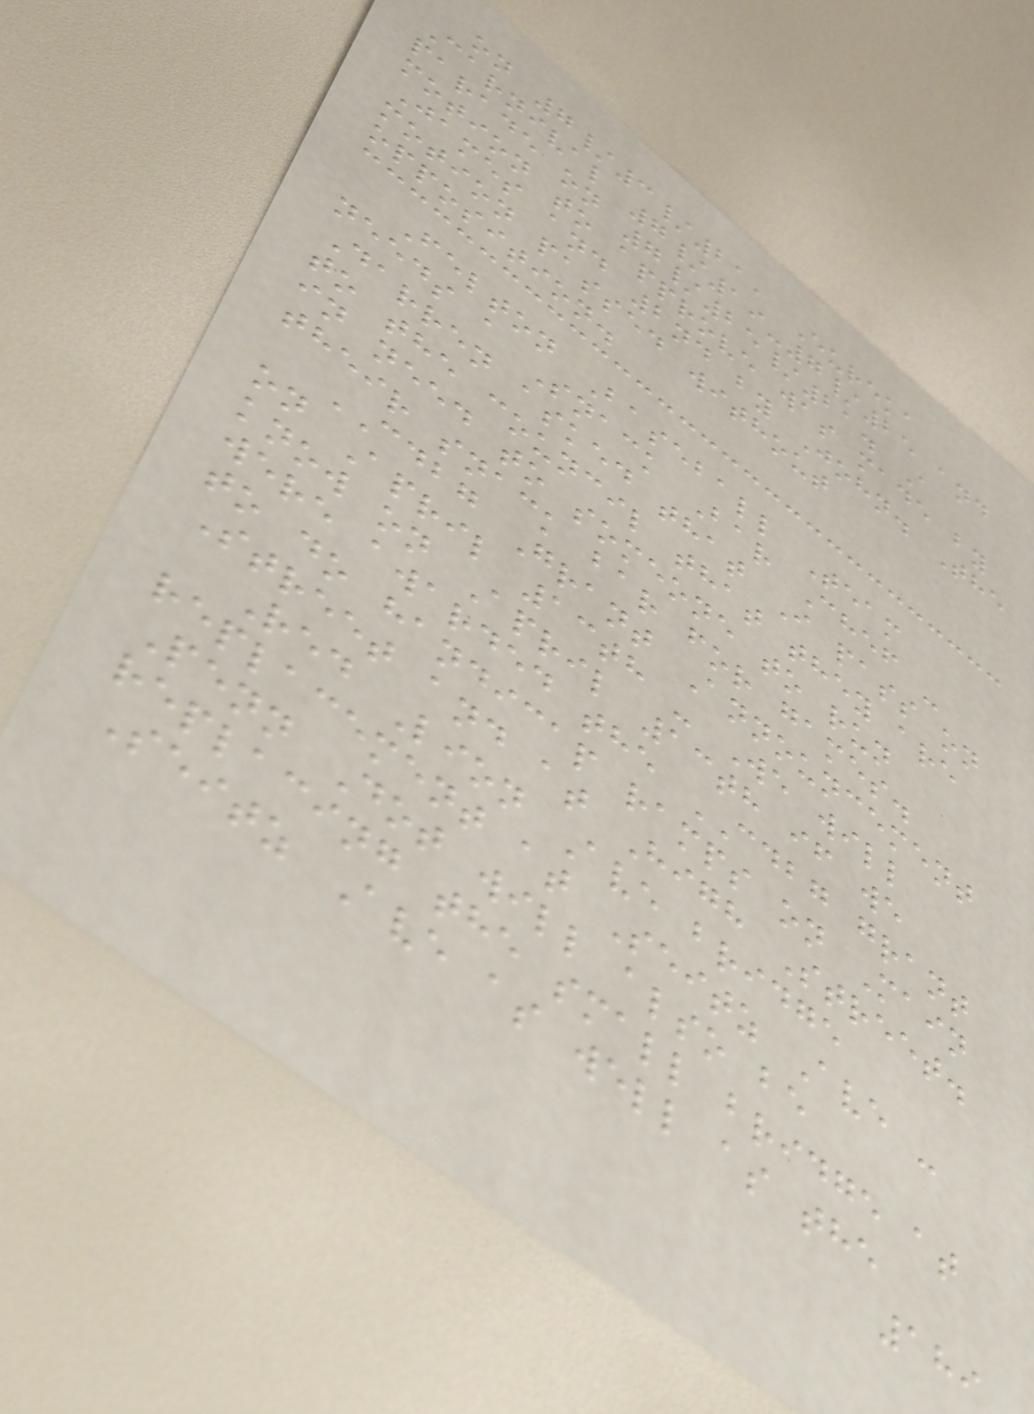on 7/3/21, Eureka
Carnival 7/19-7/25 and
parade on 7/25/21. A
motion to approve was made by
James and 2nd by John. The
motion passed without
opposition.
Felton Baseball Team
needs a Snack Bar Chef -
Darren asked that I pass on
to the council that they are
in need to someone to run
their snack bar for games.
CDBG Grant Announcement
on April 13th - We will
know on April 13th if we
were awarded the CDBG grant
to do handicap ramps on Main
Street and at High Street.
Red Lion Ave bridge
replacement at Seitz Ave -
Penn Dot will also be
replacing the small bridge at
Seitz Ave as well as the
189
